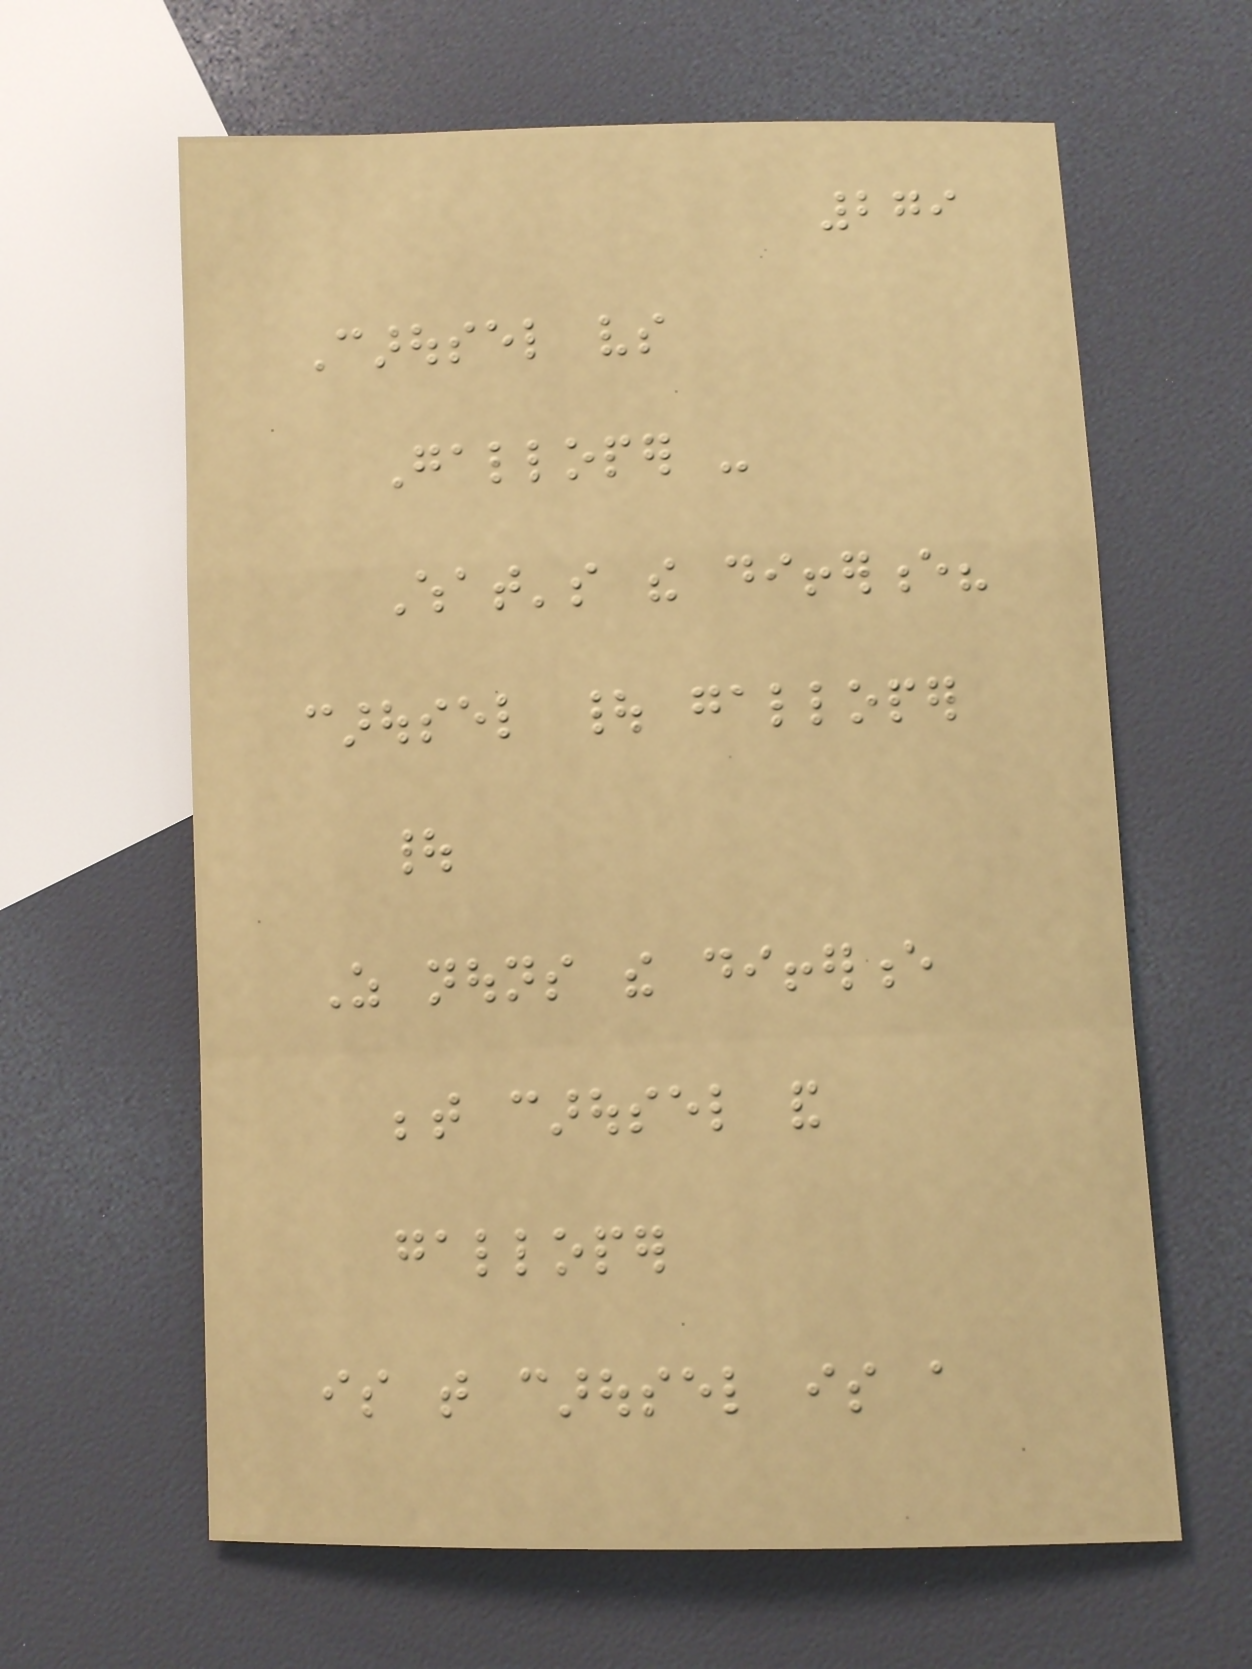279
Carousel vs
Galloper -
What's the difference?
carousel | galloper
|
As nouns the difference
between carousel and
galloper
is that carousel is a
